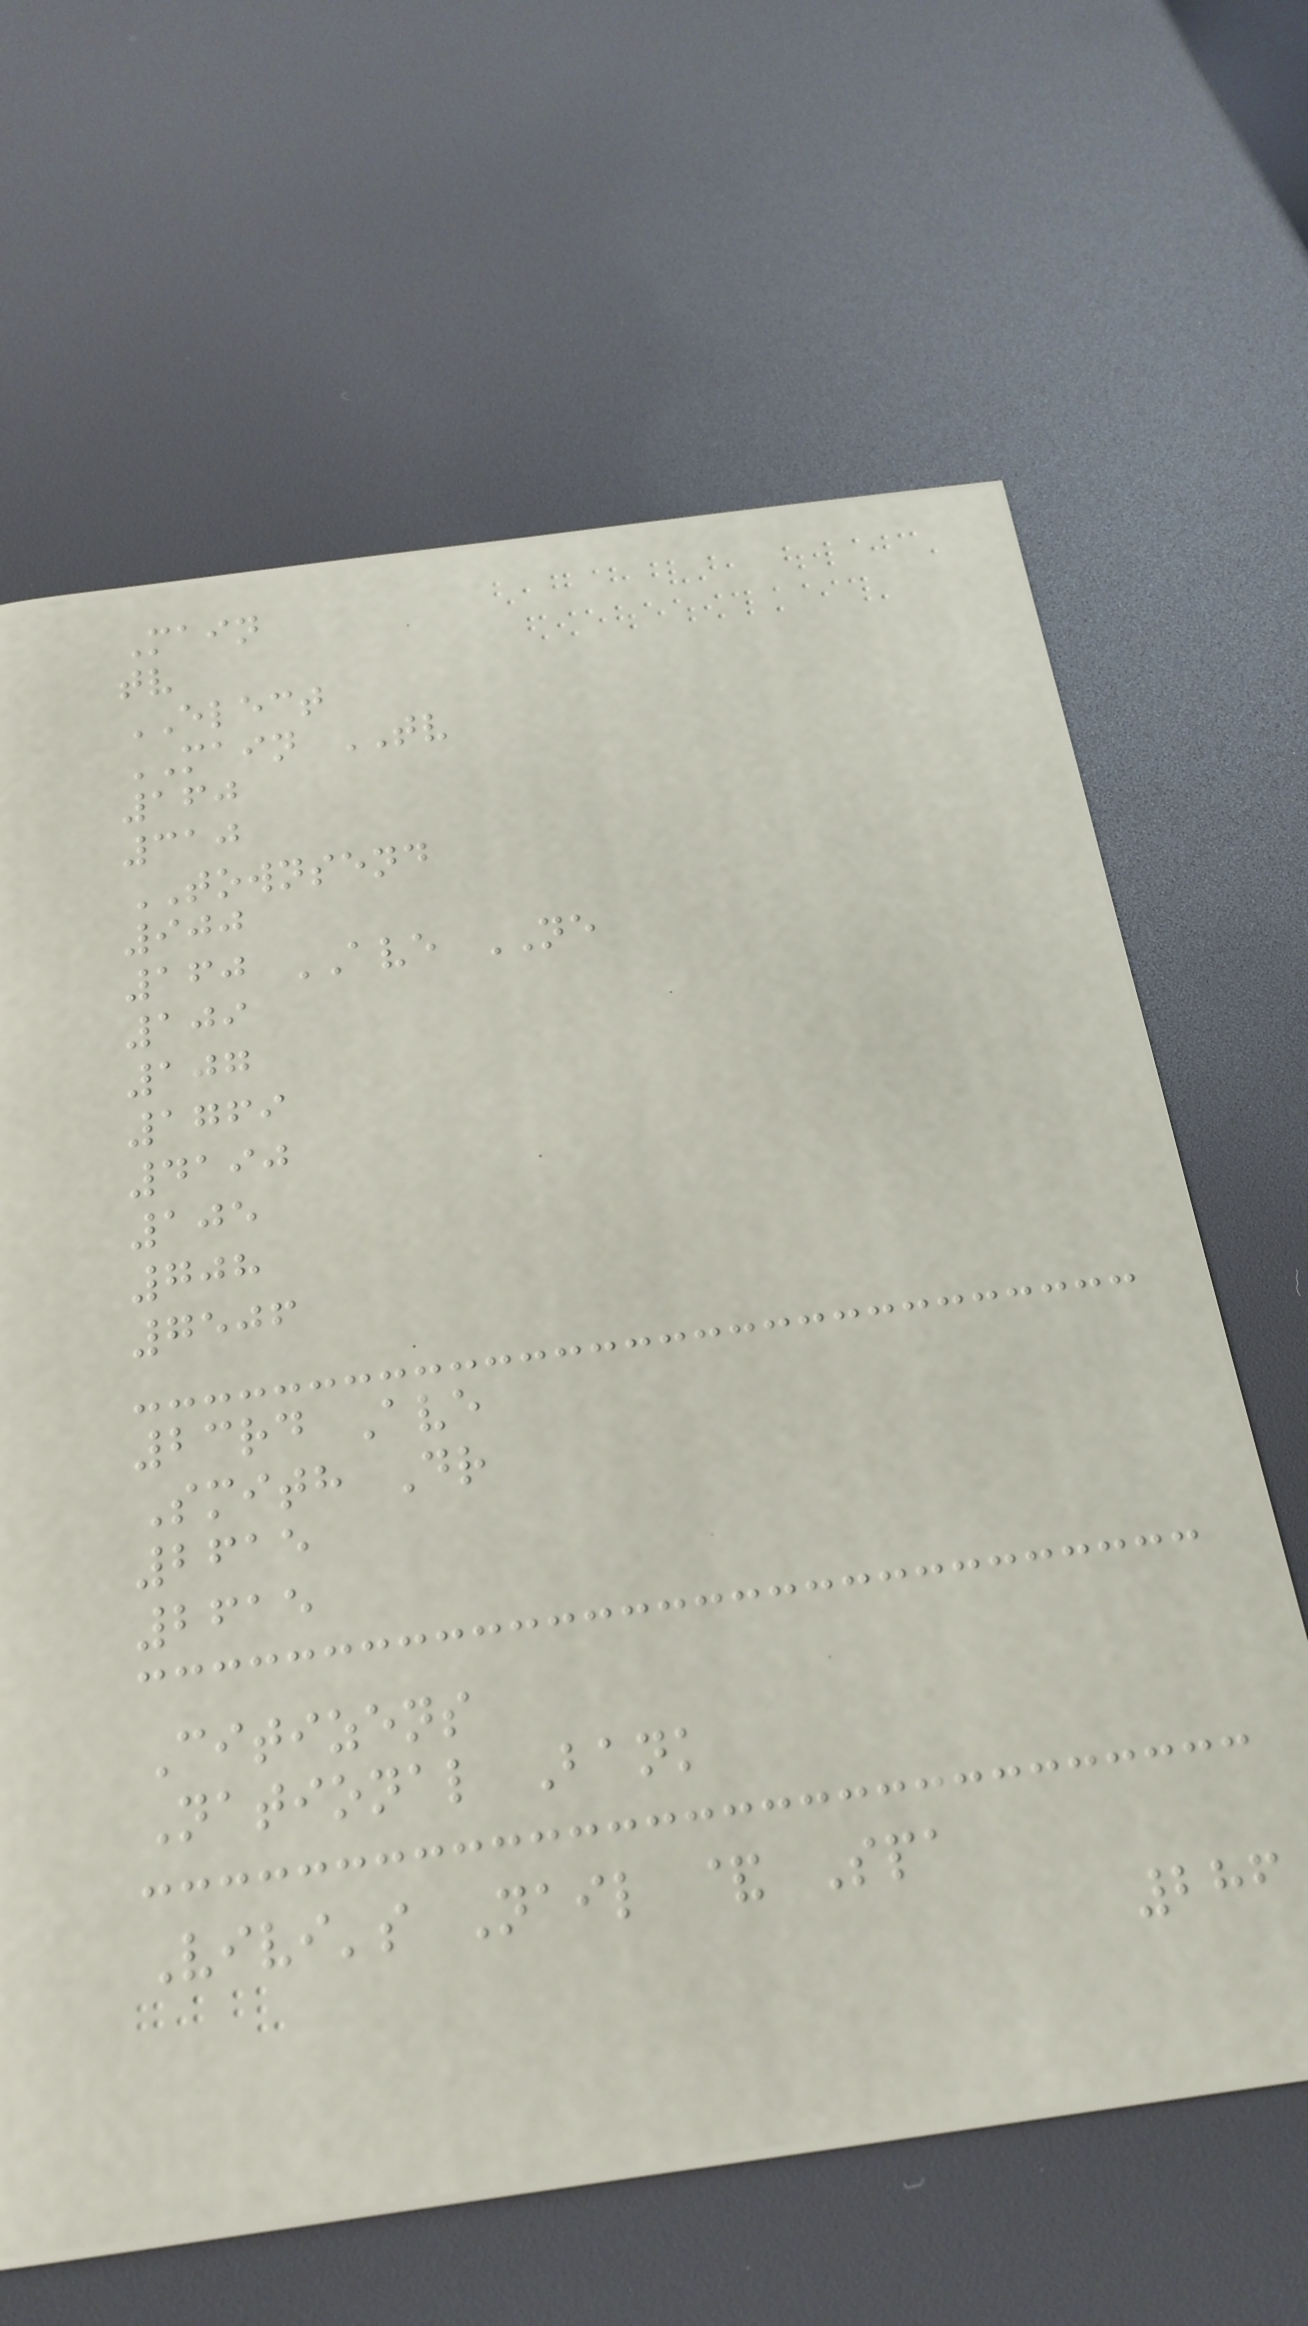Main
tv
ELECT
MAIN TV
160
310
TOWNSEND
900
160 AVE NE
109
107
1769
4190
105
708
7506
23rd Ave
Smith Dr
2615
2615
Citizens
National Bank
Vivi's Nail & Spa
286
